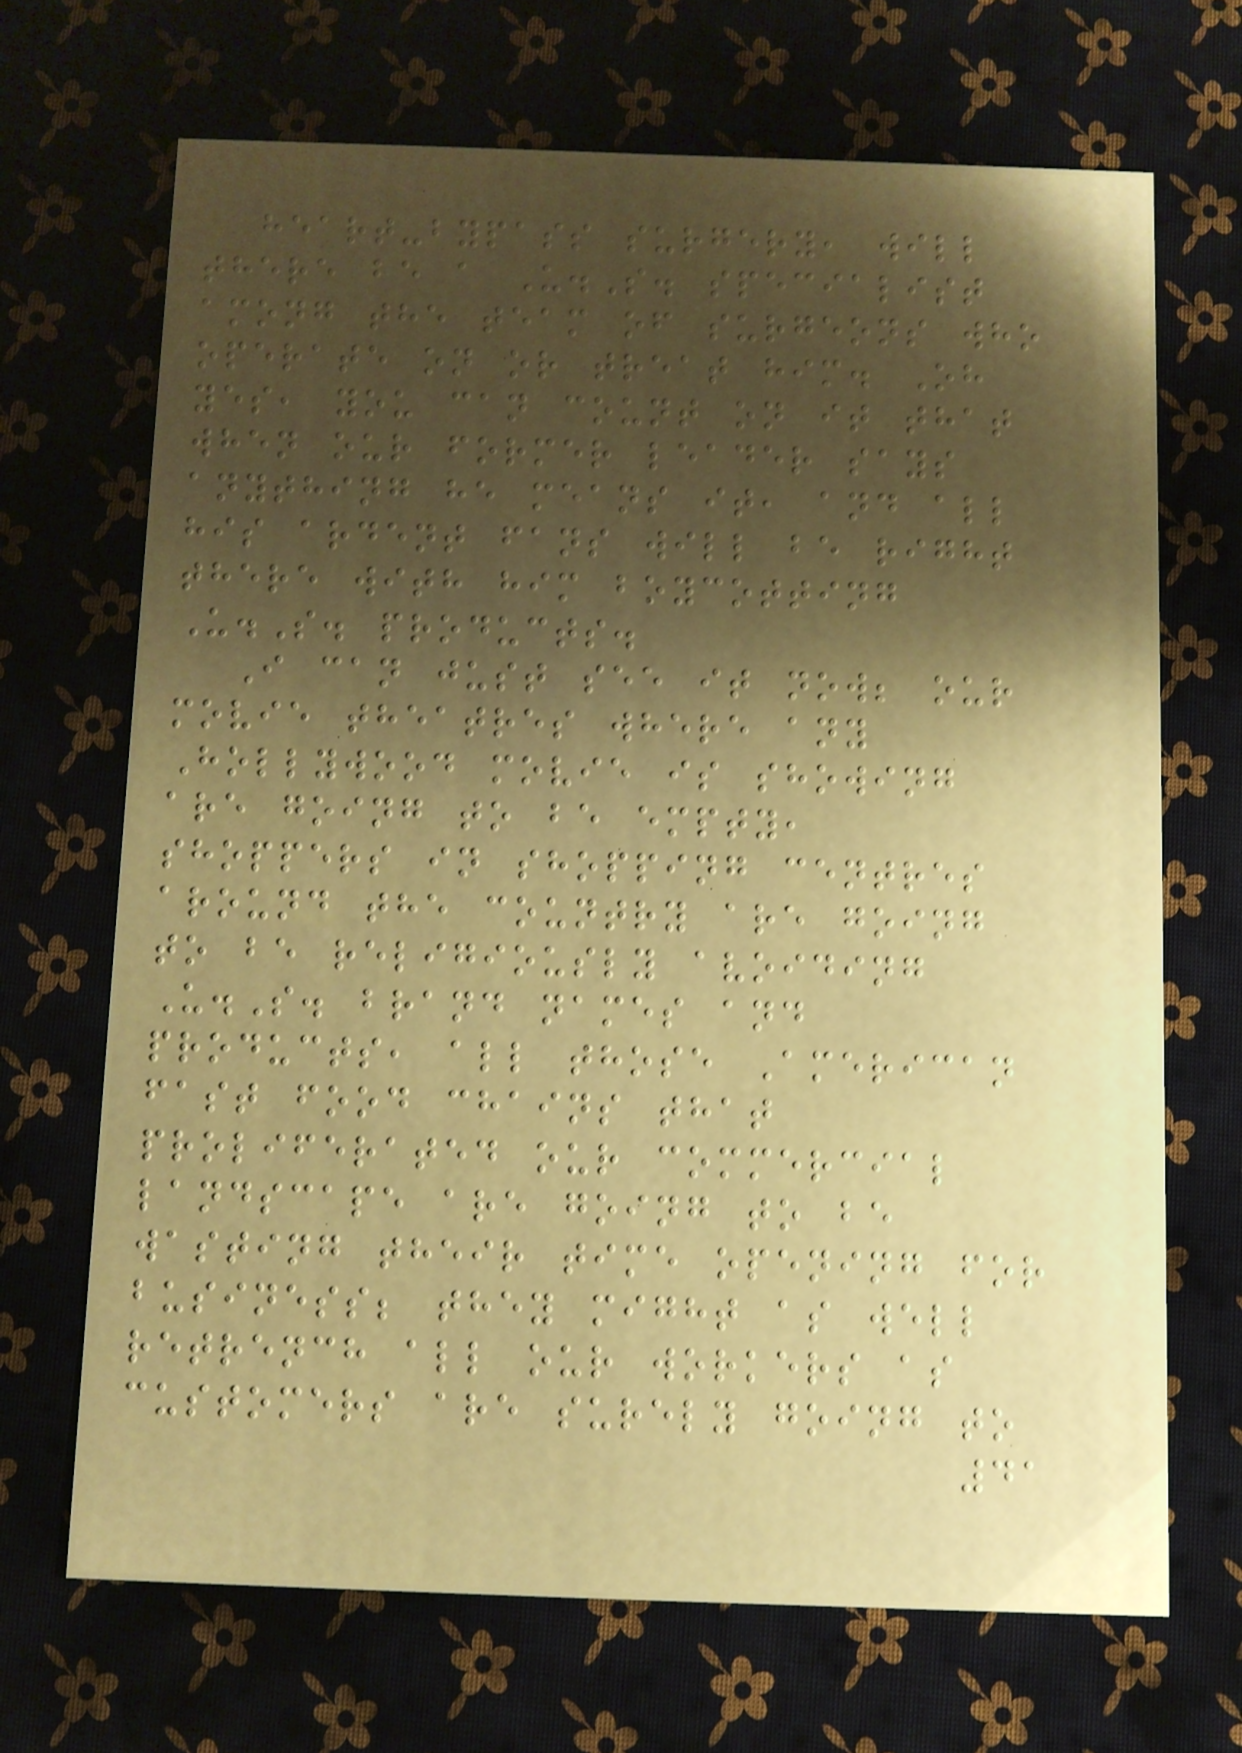heart-bypass surgery, will
there be a U.S. specialist
among the team of surgeons who
operate on or treat him. Oh
yes, you can count on it that
when our former leader says
anything he means it, and all
his ardent fans will be right
there with him boycotting
U.S. products.
I can just see it now; our
movie theatres where any
Hollywood movie is showing
are going to be empty,
shoppers in shopping centres
around the country are going
to be religiously avoiding
U.S. brand names and
products, all those American
fast food chains that
proliferated our commercial
landscape are going to be
wasting their time opening for
business; they might as well
retrench all our workers as
customers are surely going to
41
